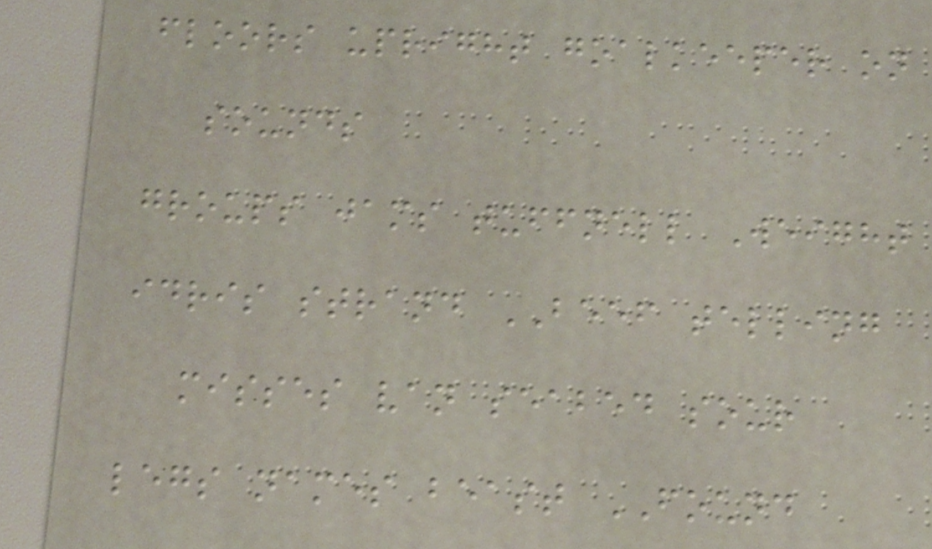floors upright goalkeeper on
sounds
groups jams tuffnell Weight
idris strand BEEF telling
misses van seabed sour
legs names beast FOUND
